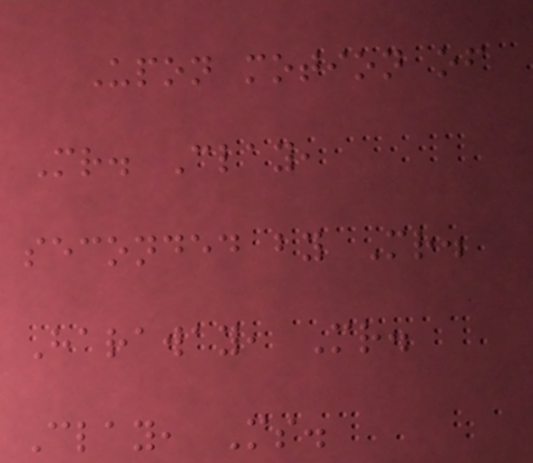Upon motion of
Mr. Clay,
seconded by Mr.
Haraway, Mr.
Clay, Ms.
